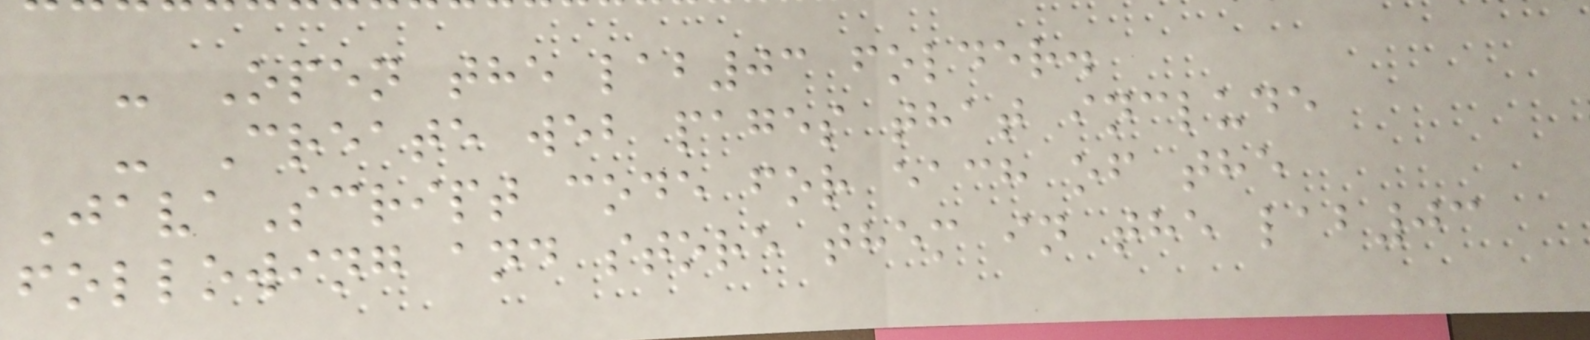- Open the lab03 folder.
- Create web pages that include
JavaScript code for each of the
following and store them in the lab03
